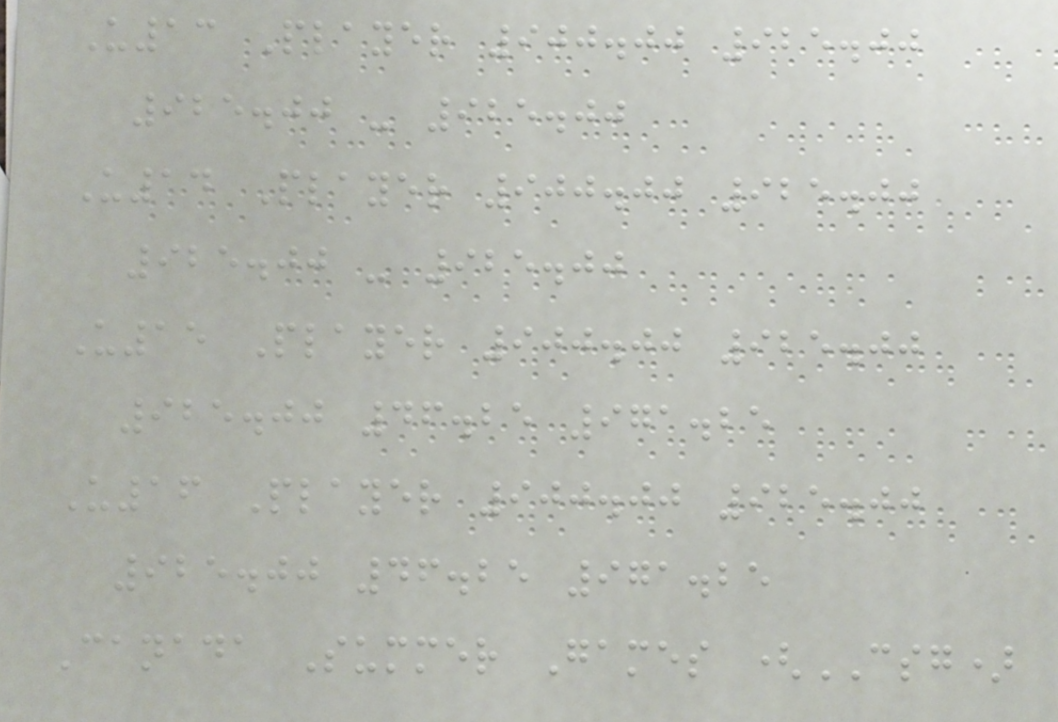U13 Player 900.00 925.00
925.00 - 925.00
U14 Player 900.00 925.00
925.00 - 925.00
U15 Player 900.00 925.00
925.00 46.25 971.25
U16 Player 900.00 925.00
925.00 46.25 971.25
Canada Summer Games (CSG)
